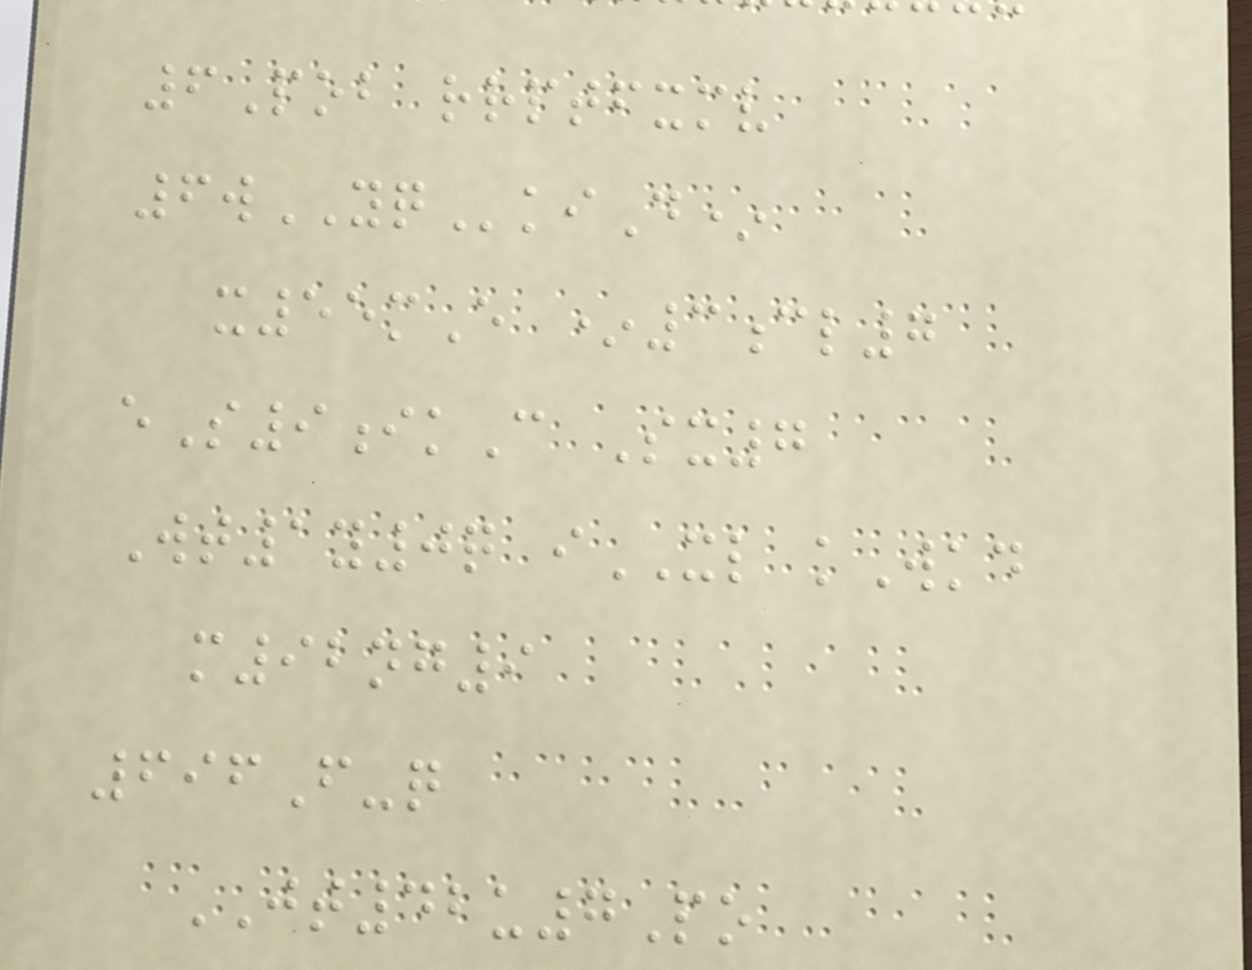6Pob rrptfxmv
6wYQkiD*
x55mE *3cl7
eS9ikC Sx7
Wt1y0q iXL kWkd
m92ng9
696F-q
JT42u7Po
